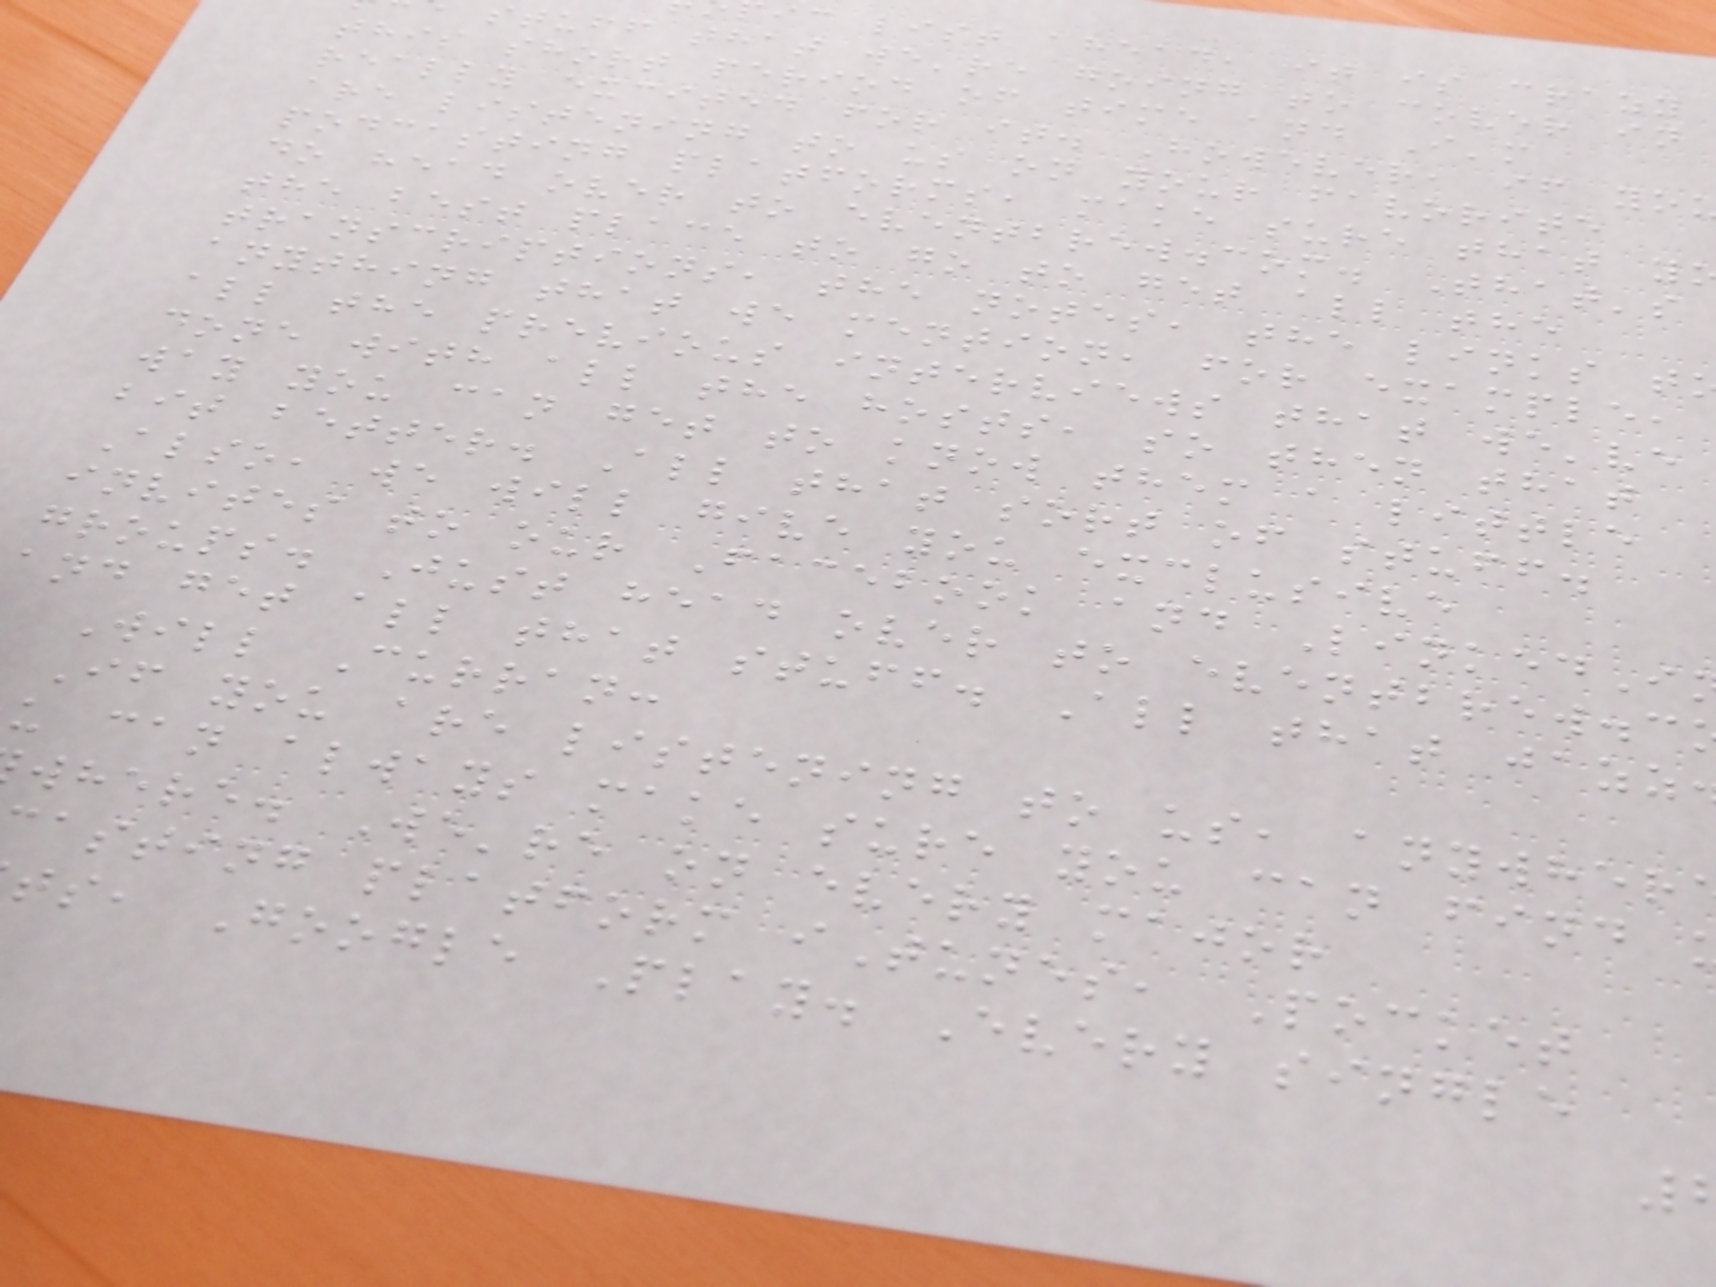ic list ahead, it is crazy
stuff that we're going to cover in
this short period of time and I'm
really excited for it. However, if yo
are listening to us on your favorite
podcasting platforms, make sure that y
do head over to eventbrew.com. That's
the best place to go to get all the
transcriptions, the notes, the links t
anything that we mention, for example,
all the previous interviews that we've
done with all the hosts, so then that
way you can get to know them a little
bit better. All that sort of stuff.
Also, we will give you exclusive
invites to our Facebook and LinkedI
groups. Just head over to eventbrew.c
and get all that stuff. All that jazz
Will Curran:
If you are listening to us, anywher
u can always make sure you can find
where. We're on every major
asting platform iTunes, Pocket
ts, Google Play. Every single
